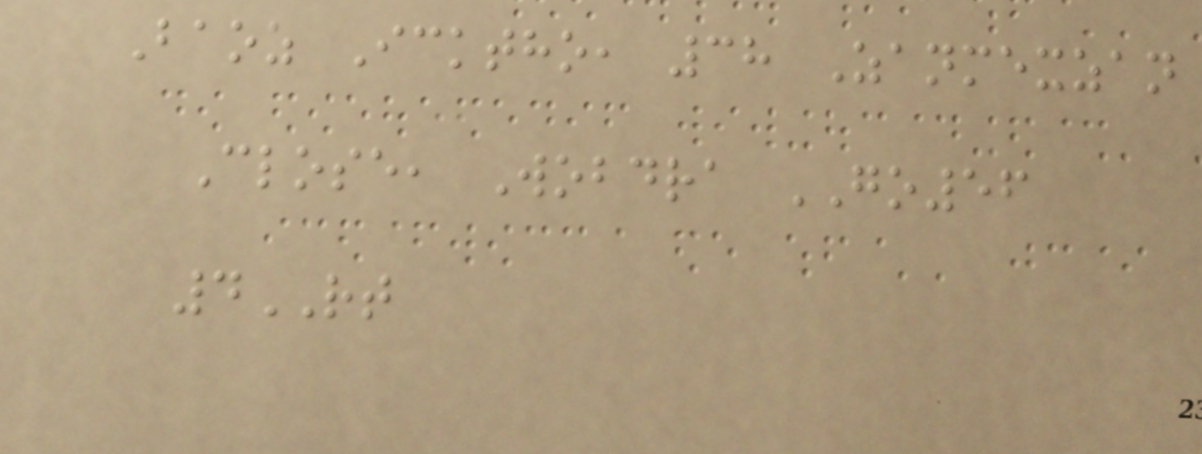Baoz Icktho, 38 Zanmexzan
Close, Wobdra GO56
4RT
